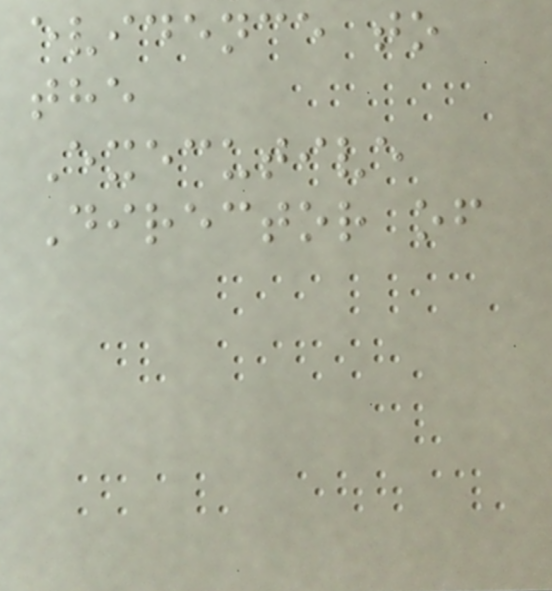evidence to
the
Executive
Director of
